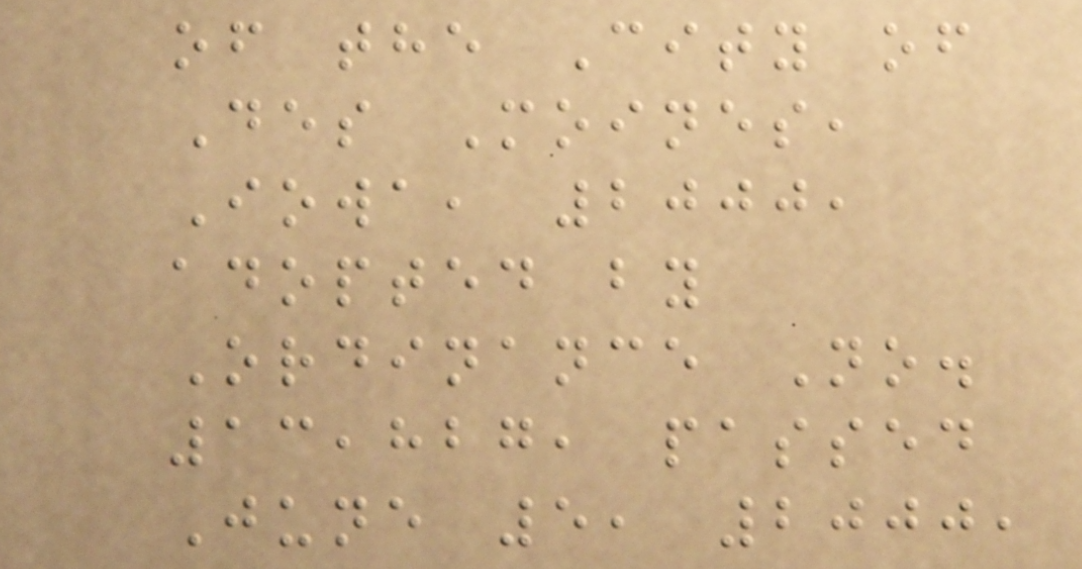of the City of
Des Moines,
Iowa, 2000,
adopted by
Ordinance No.
13,827, passed
June 5, 2000,
